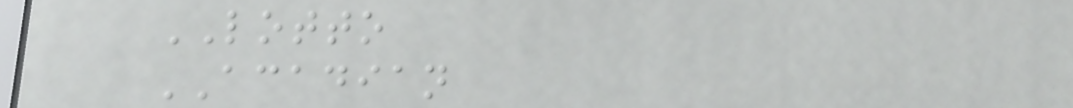LOTTO
ACADIAN
